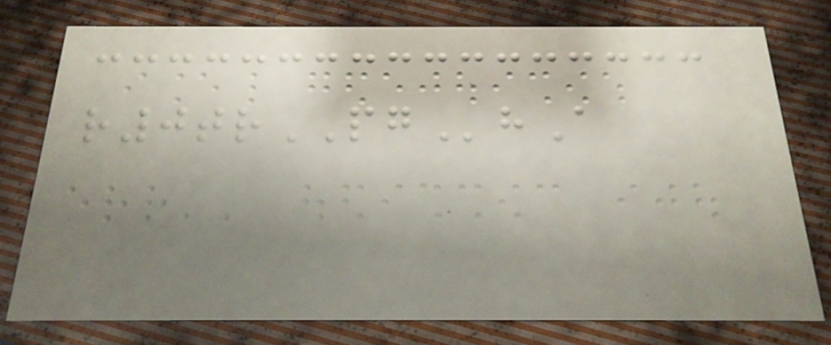r0trPGhA
